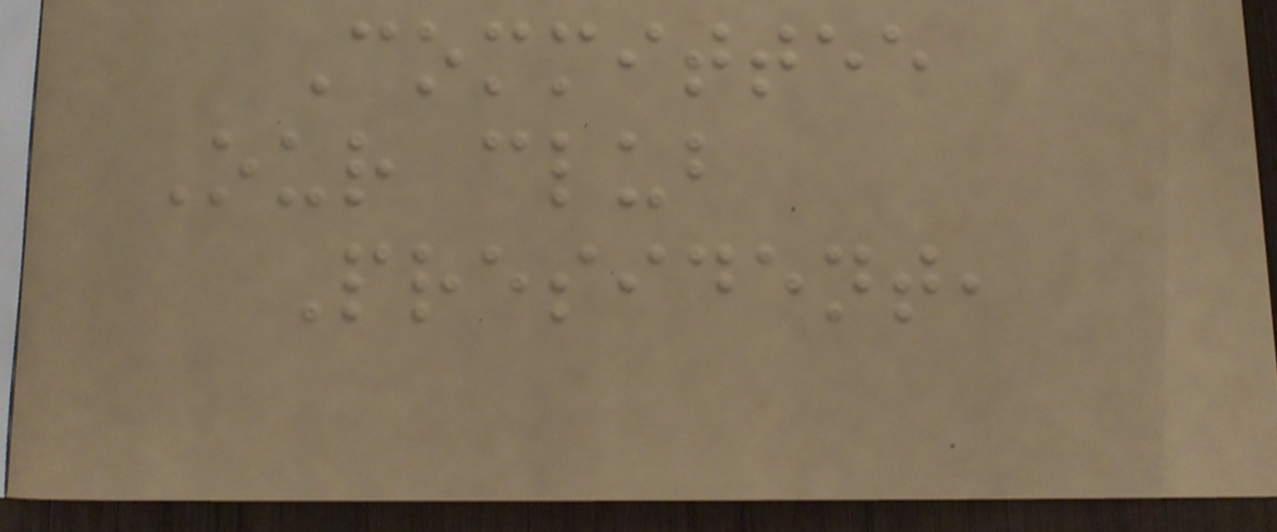Committee
Our club
President,
